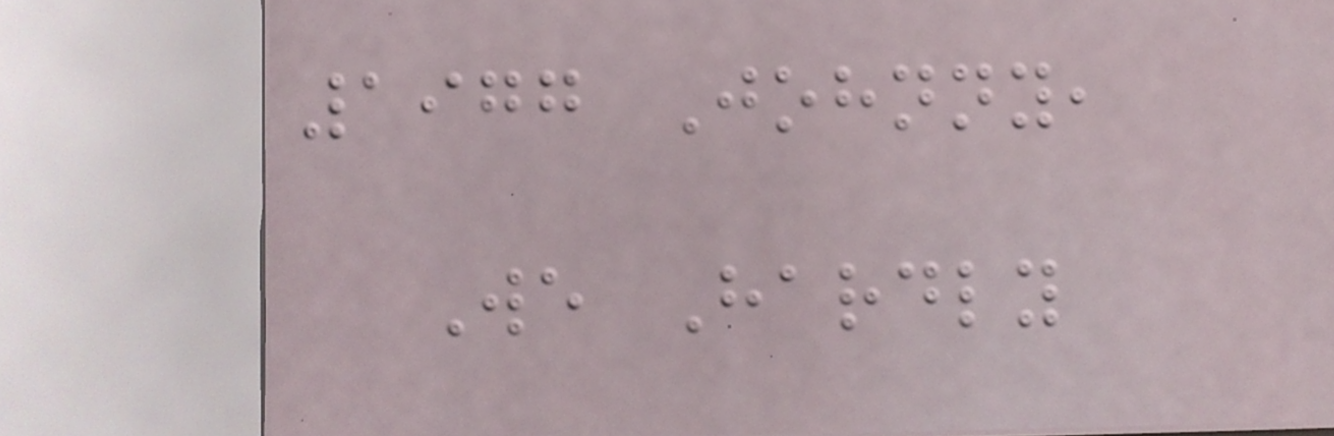1977 Johnny,
We Hardly
